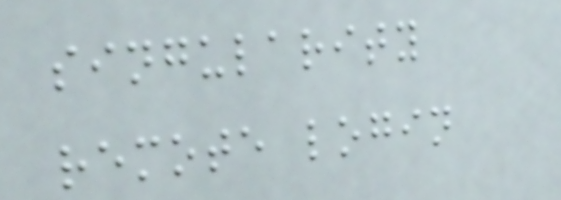singularity
remote login
